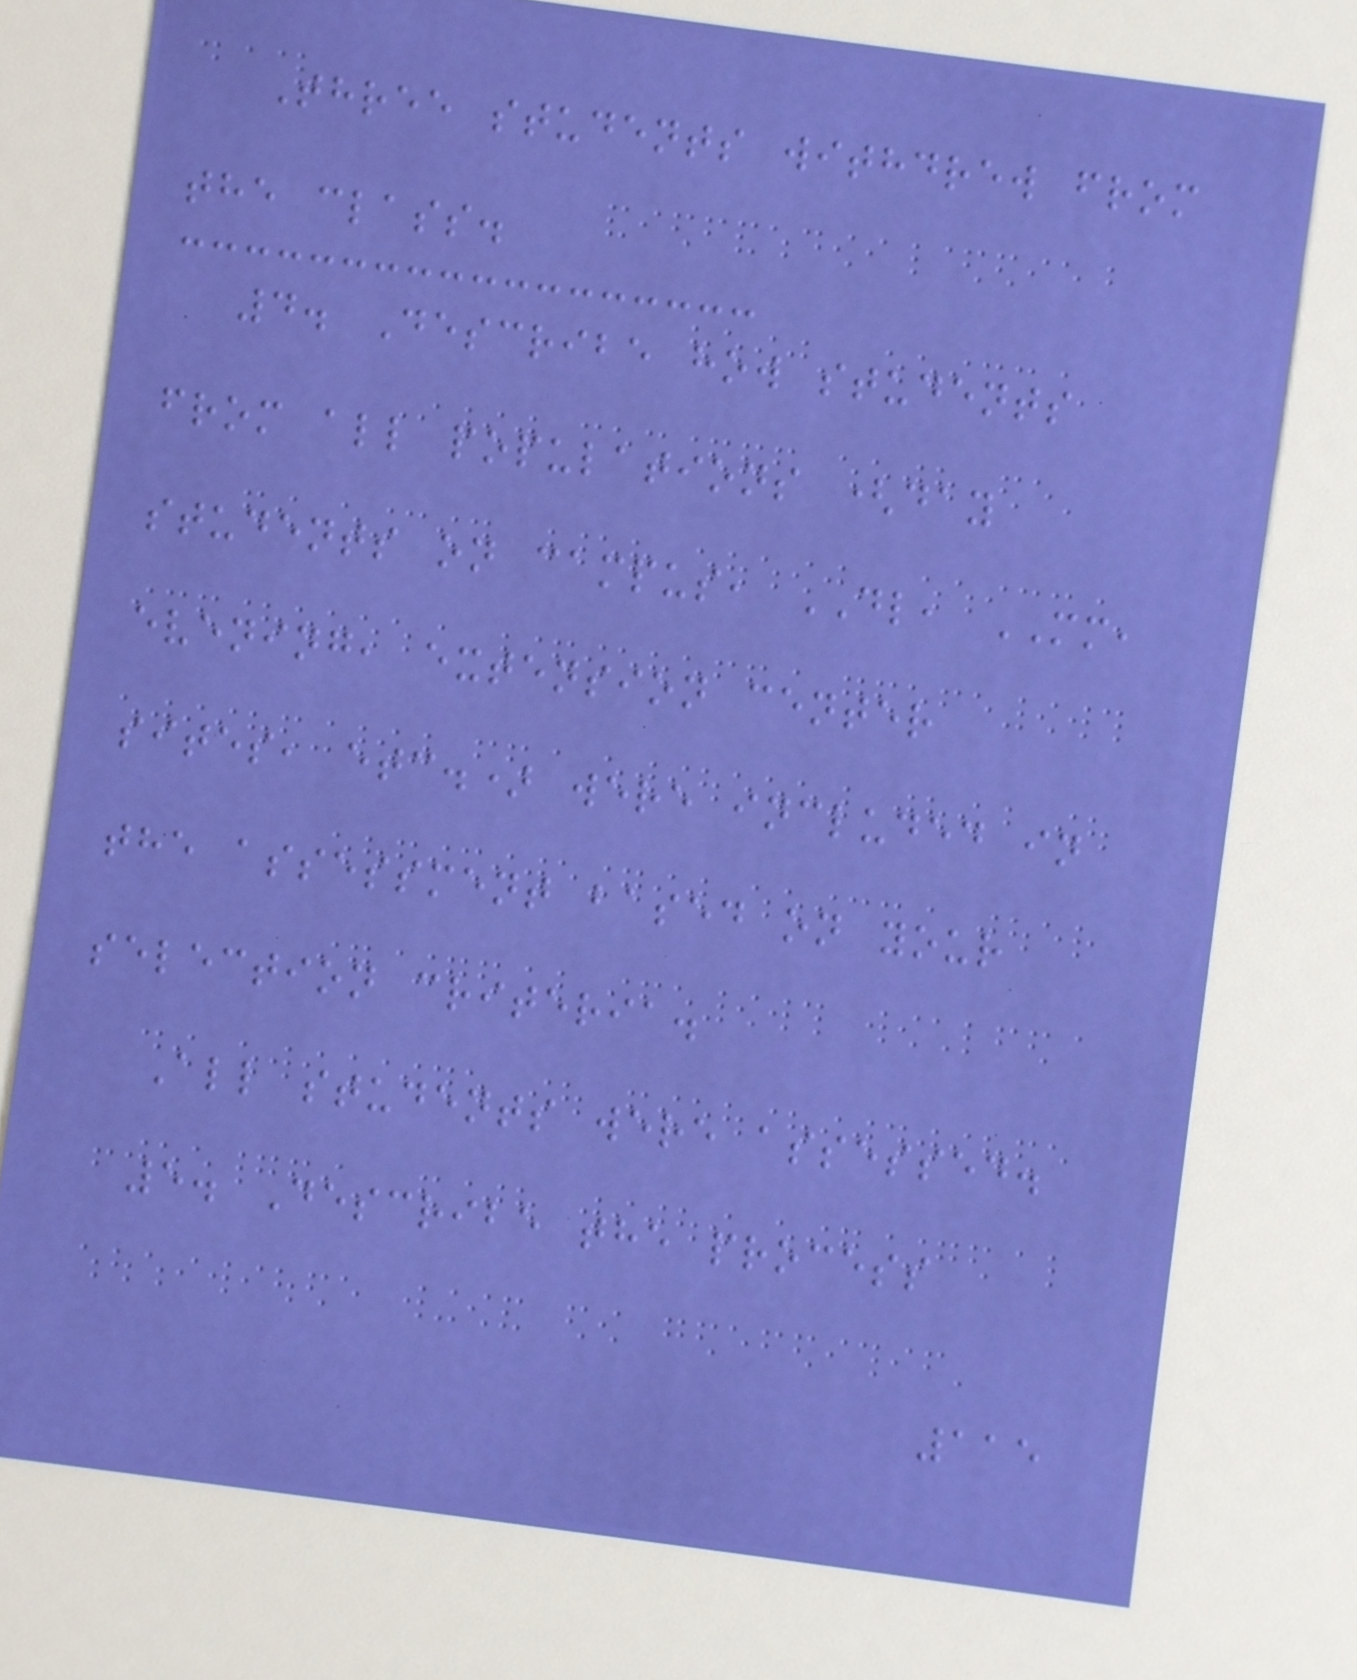Three students withdrew from
the class.
4. Describe how students
from all populations (day
students on campus, DL, MM,
evening, extension center
sites, etc.) were included in
the assessment based on your
selection criteria.
All students were assessed.
5. Describe the process
115
